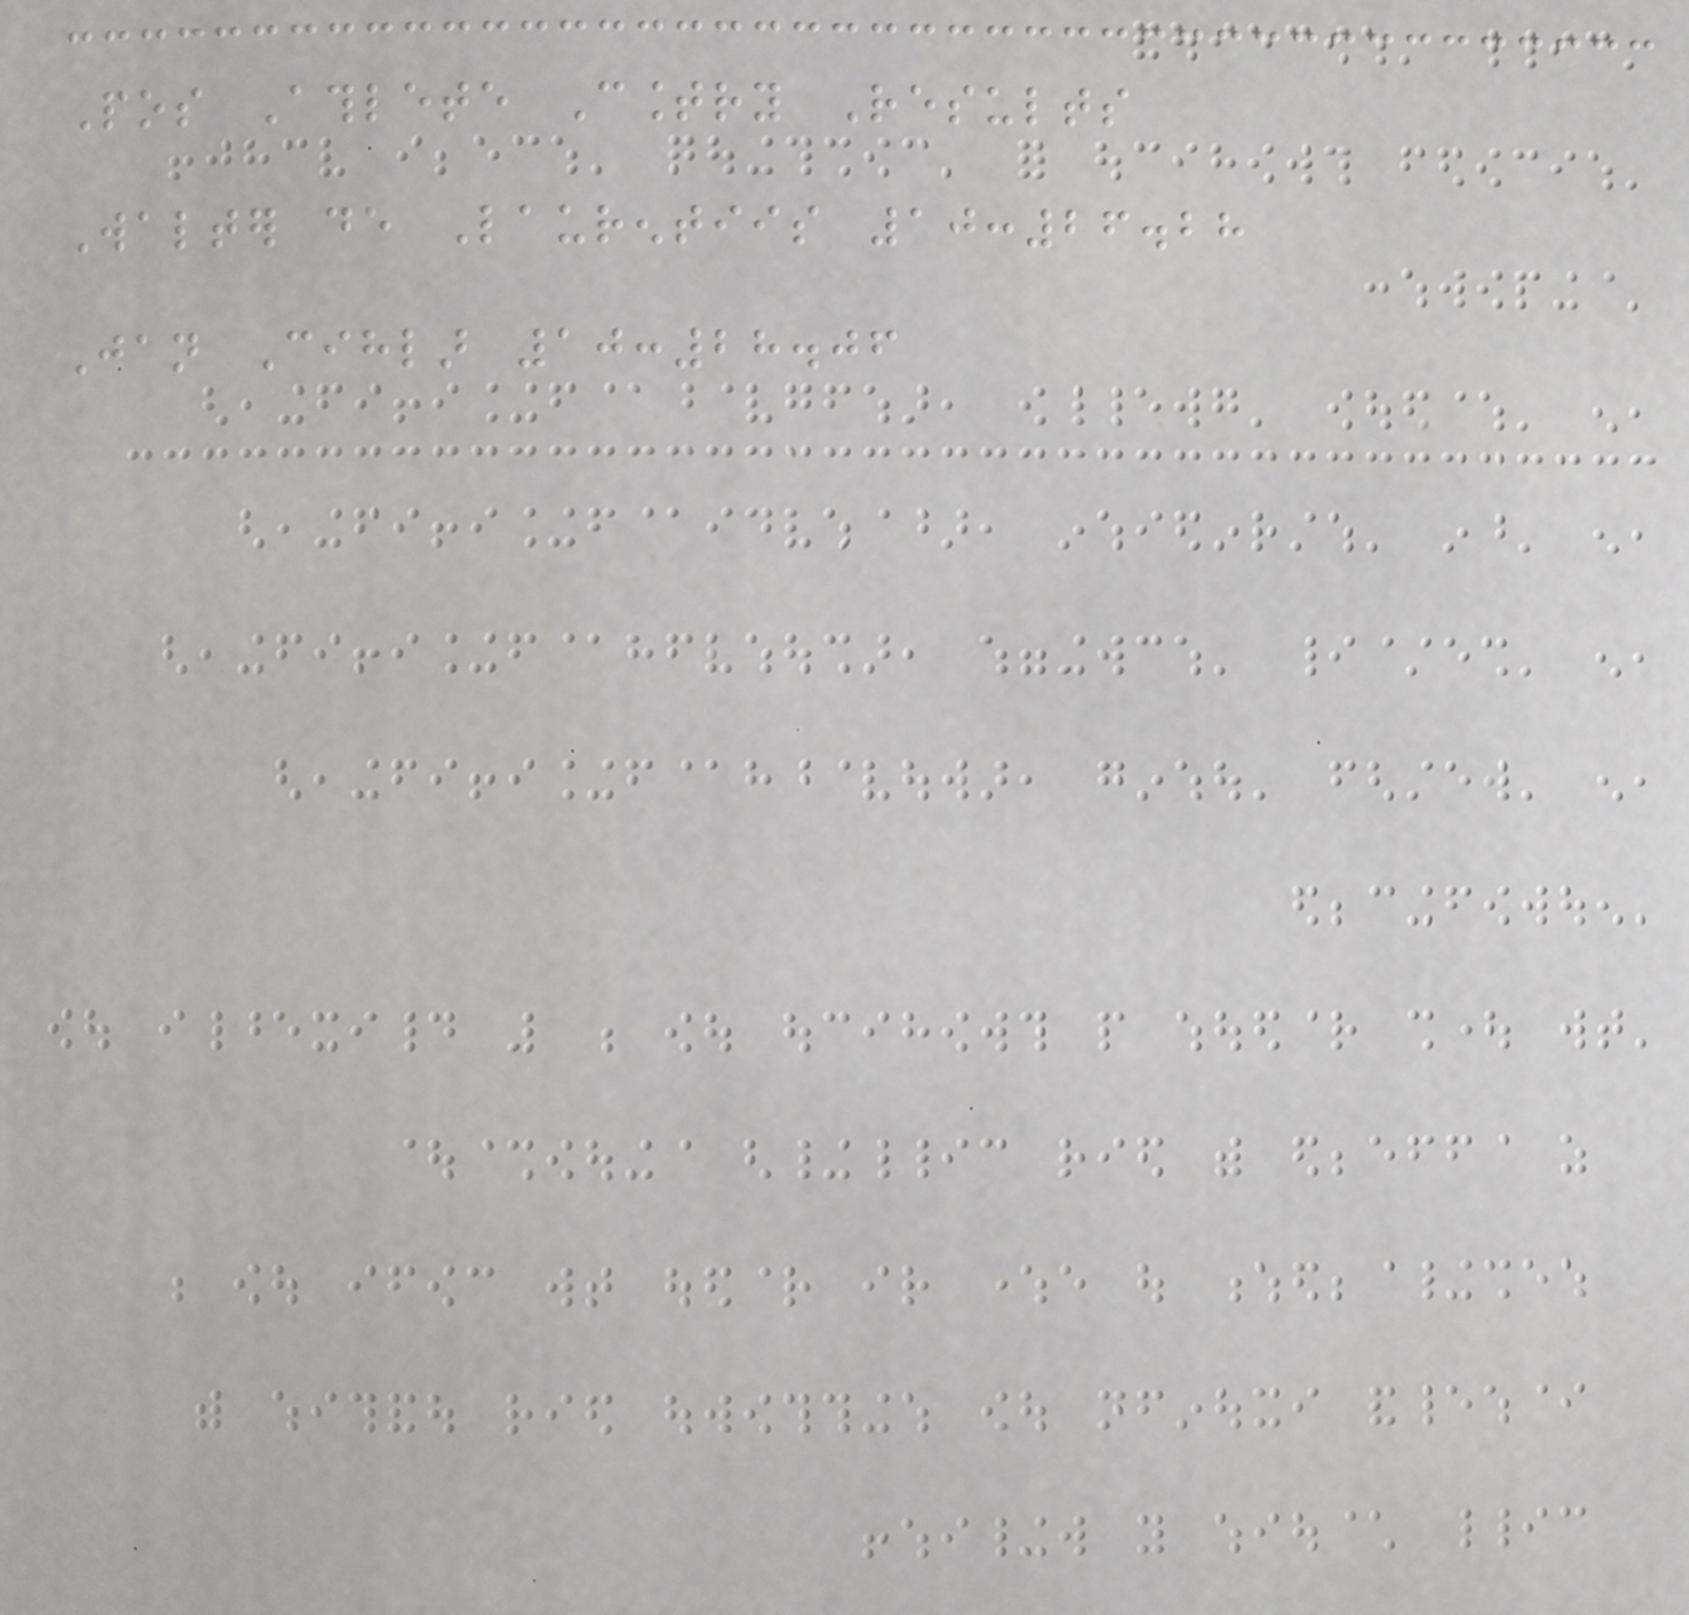Pos Athlete Country Results
Walter de Laurentiis 10:26.28
Jan Cihlar 10:28.06
